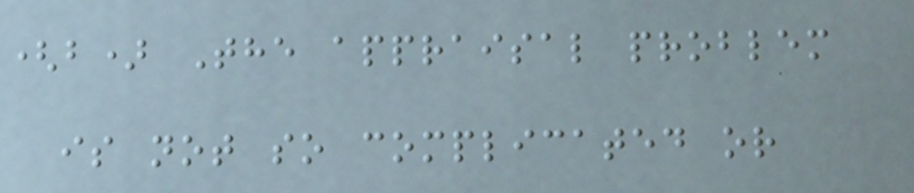(b) The appraisal problem
is not so complicated or
